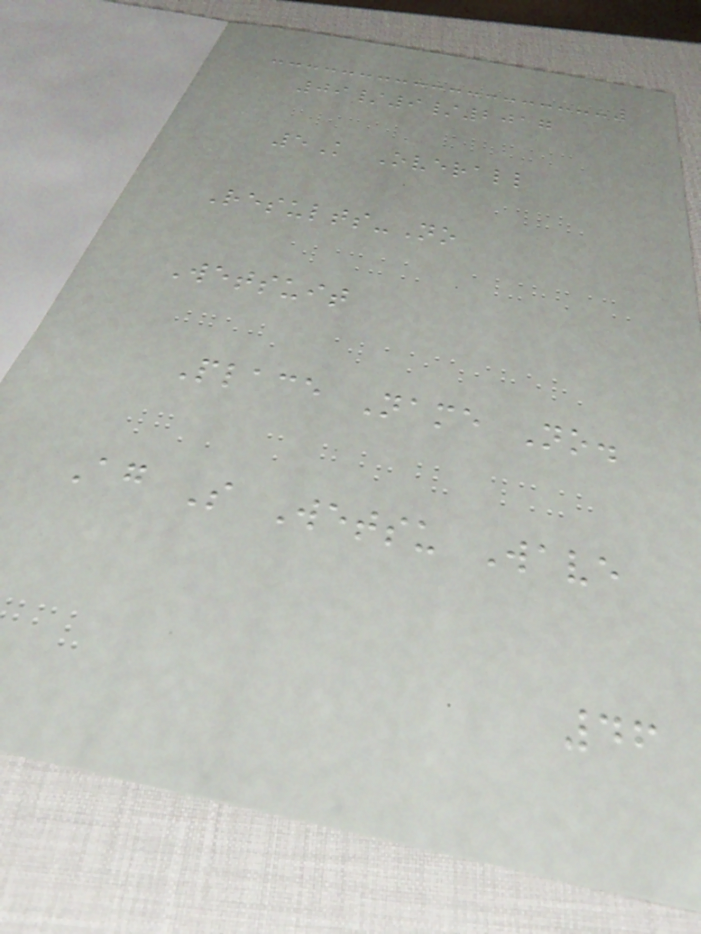09/9/2017
5K Overall
Results-No
Wetsuit
Place Name No.
Ag S Wetsu Wave
46
